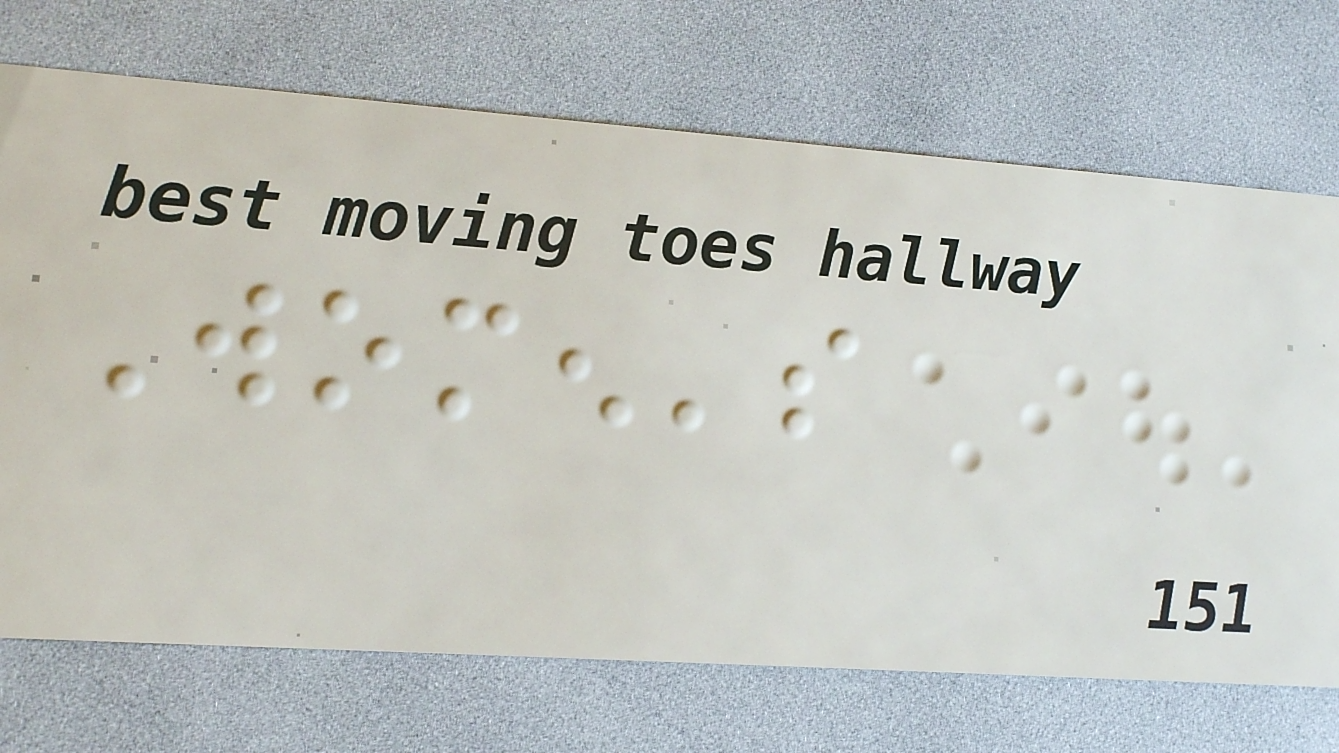Women's
